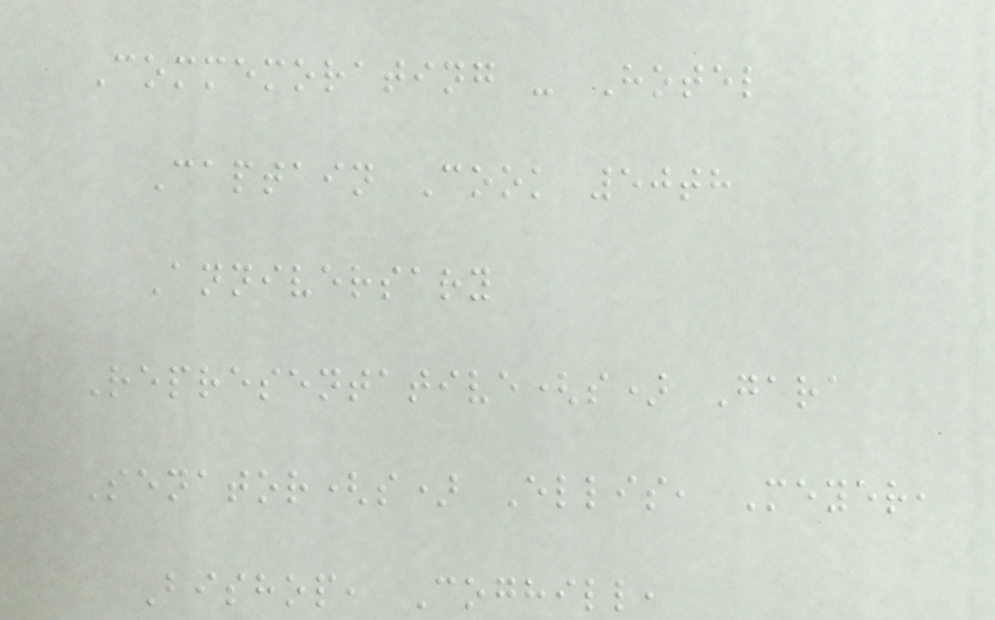Commemorating - Hotel
Captain Cook 50th
Anniversary
Representative(s) Gara
Senator(s) Ellis, Meyer,
Bishop, Coghill,
